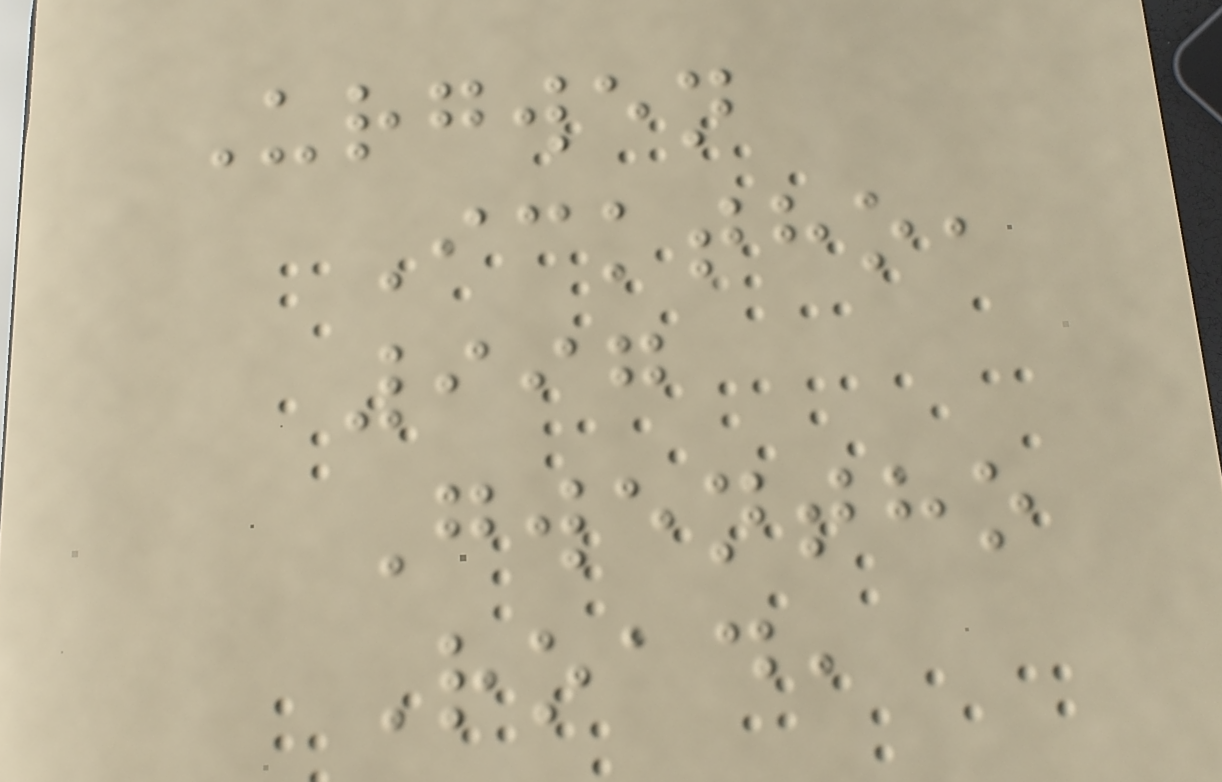Urgwen
Icktho,
997
Gwentho
Road,
